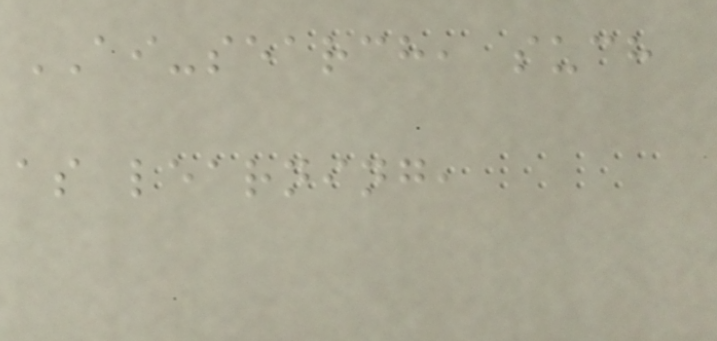AI-search, such
as learning,
